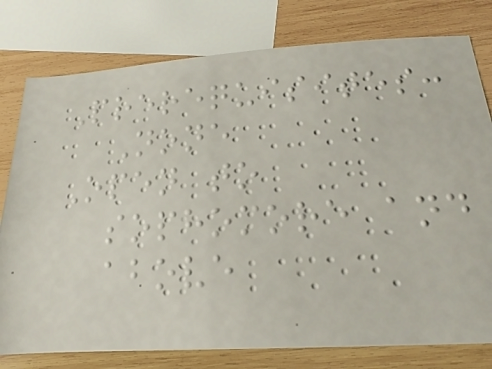Prerequisites:
None
Open to
sophomore and
above
